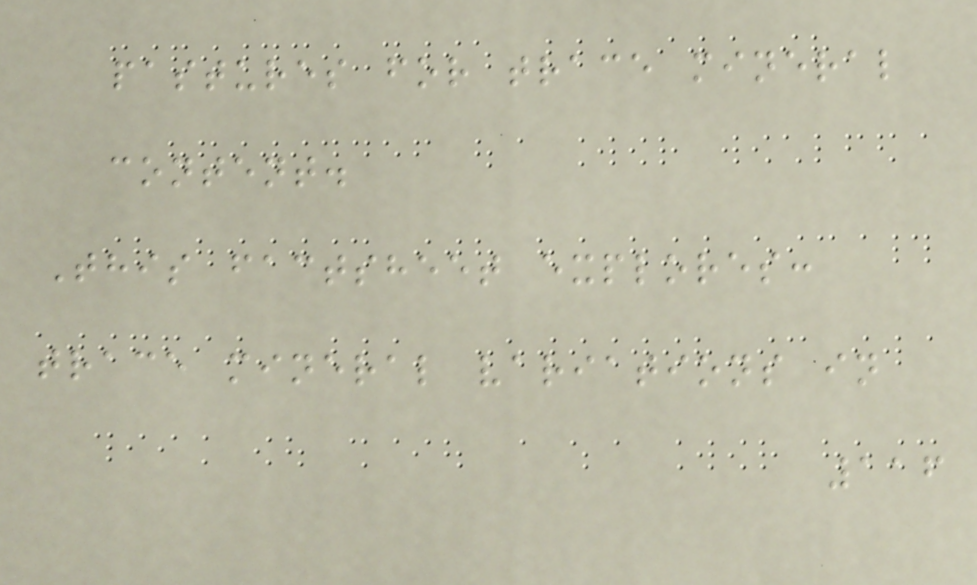pastures for trace mineral
content.
This factsheet explores:
trace mineral variations in
116
